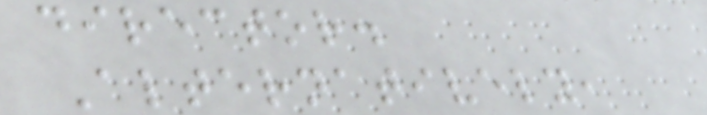director.
Alternatively,
